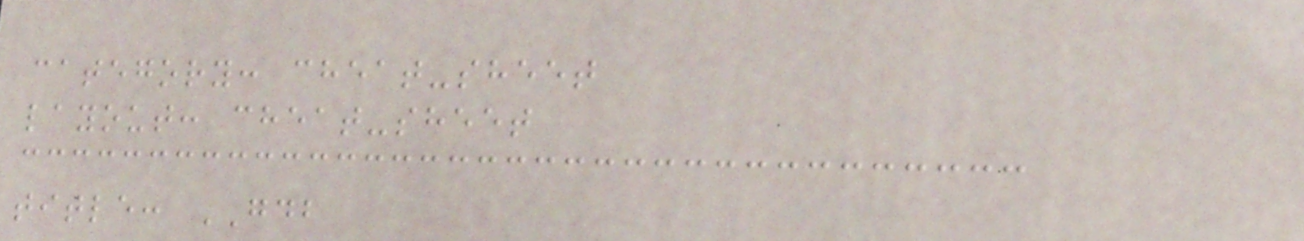category: cheat-sheet
layout: cheat-sheet
title: GDB
